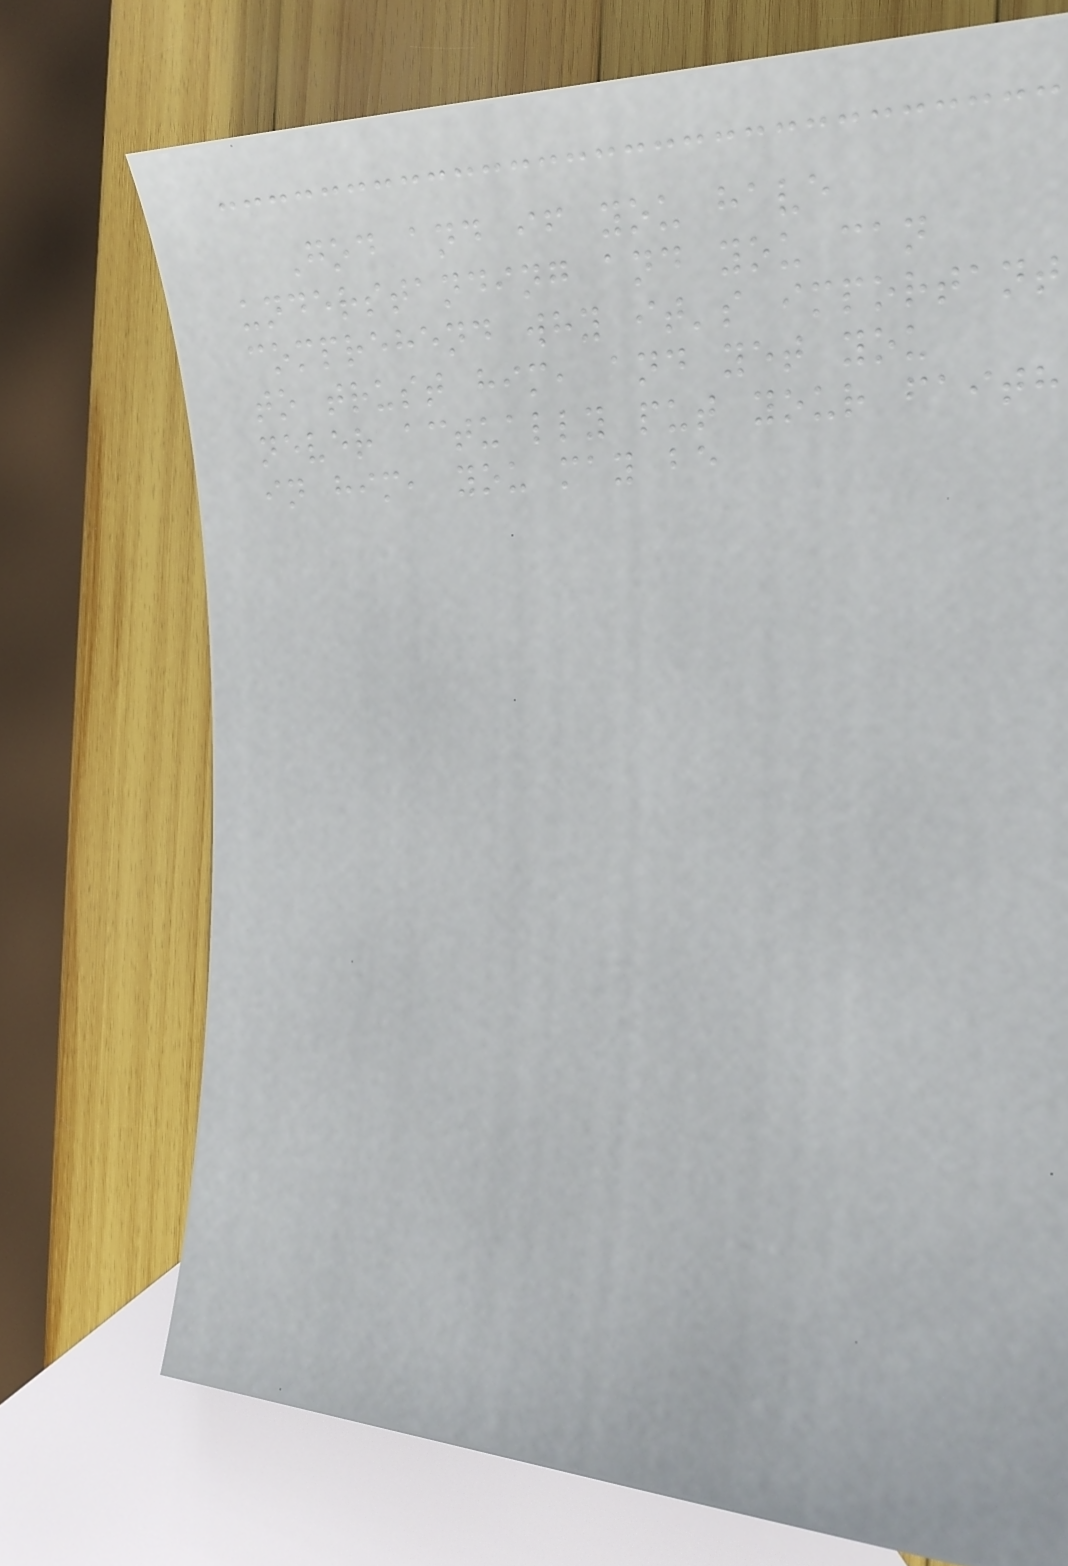God and if you have
understanding and you can
comprehend why it's important
to trust him, and yet you
never actually put your faith
in him, you may be
